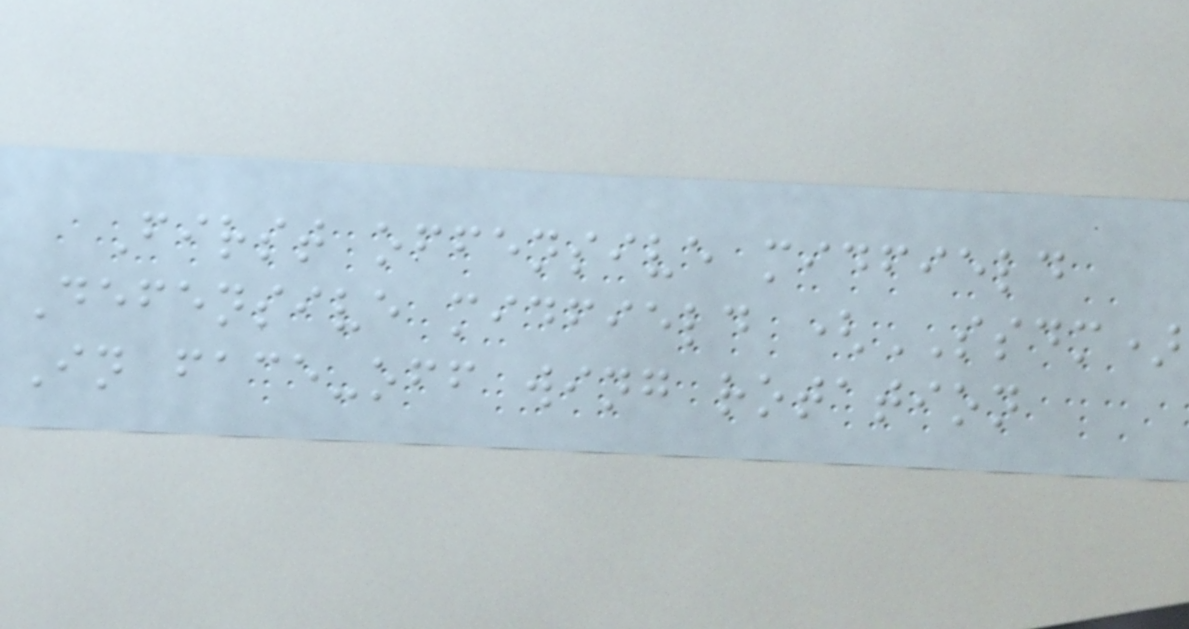First offensive midfield
Defensive midfield (SSDM)
In face-off wing rotation
